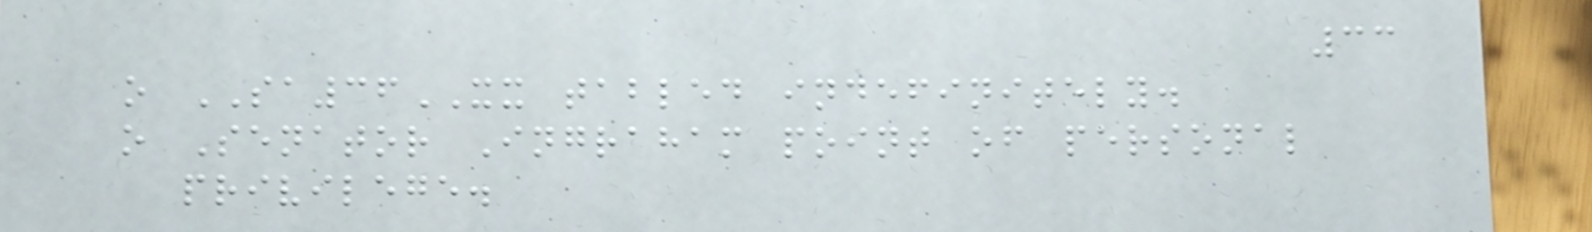33
o SA36XX tabled indefinitely.
o Senator Ingraham point of personal
privilege.
